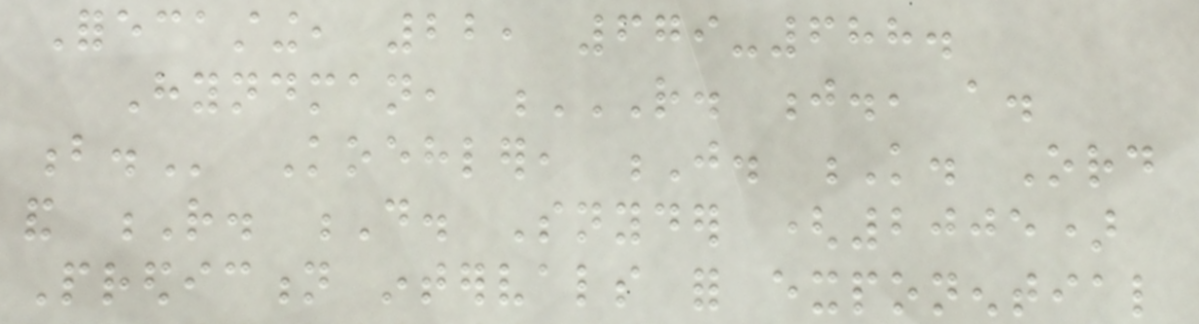Forecasting, 22, 679-688.
Hyndman, R. J., A.
B. Koehler, J. K. Ord
and R. D. Snyder (2005)
Prediction intervals for exponential
